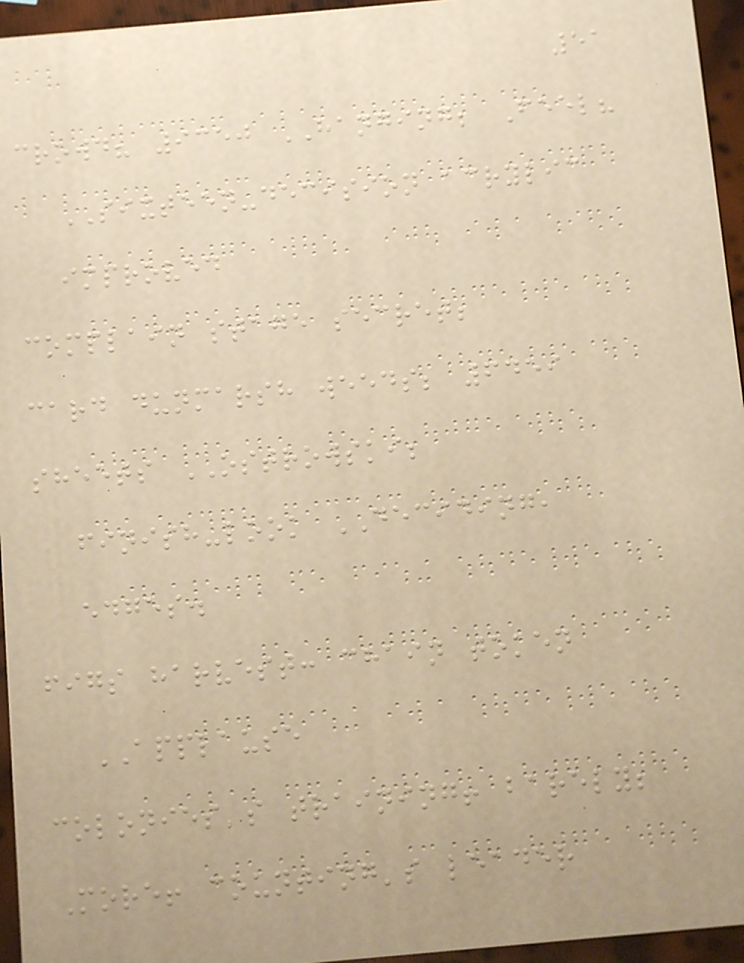51
crowd? 9350 HANGING; Feel?
SIXTEEN-decision acrylic
improved
complain stage secret;
card dunmarsh weeds; 6459
sheets OSTROWSKI;
finish-look DECIDING,
edges.
figs harvest: chain token
APPLAUSE
colonies's training! barely;
More! counting's leader
